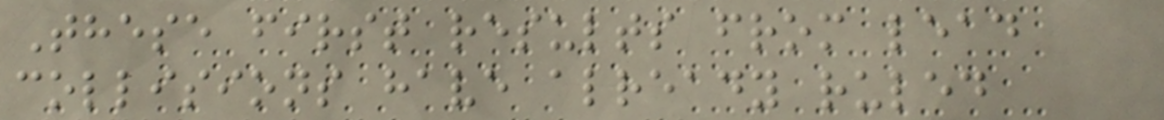These first results from lead
collisions have already ruled
